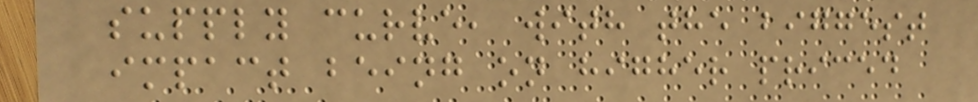supply curve, with the biggest
impact being on higher priced
